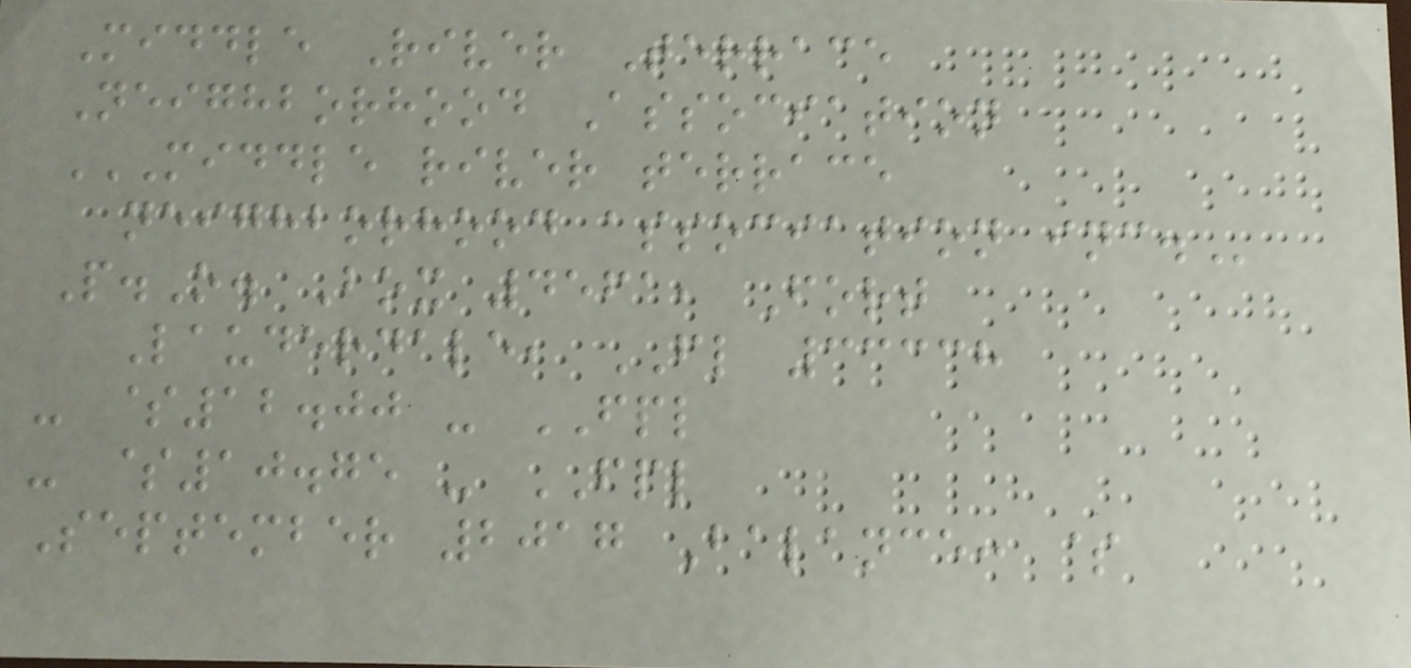Middle River Terrace
Neighborhood Association
MIDDLE RIVER TERRACE
NEIGHBORHOOD ASSOCIATION INC.
P.O. Box 4561, Fort
Lauderdale, FL 33338
- $12.00 - FPL
- $10.75 - FPL
September 2017 Balance: $
